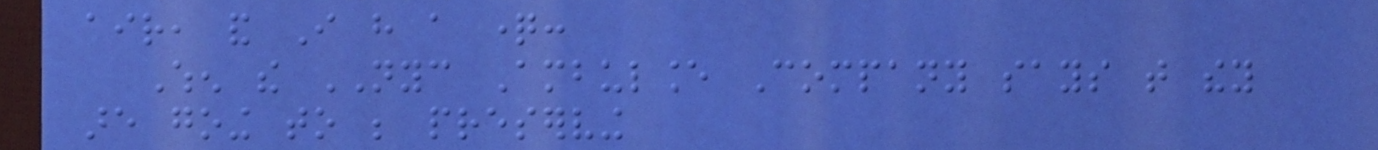air, and I have a question:
When the NYC Ambulance Company says that they
are going to be preserving
